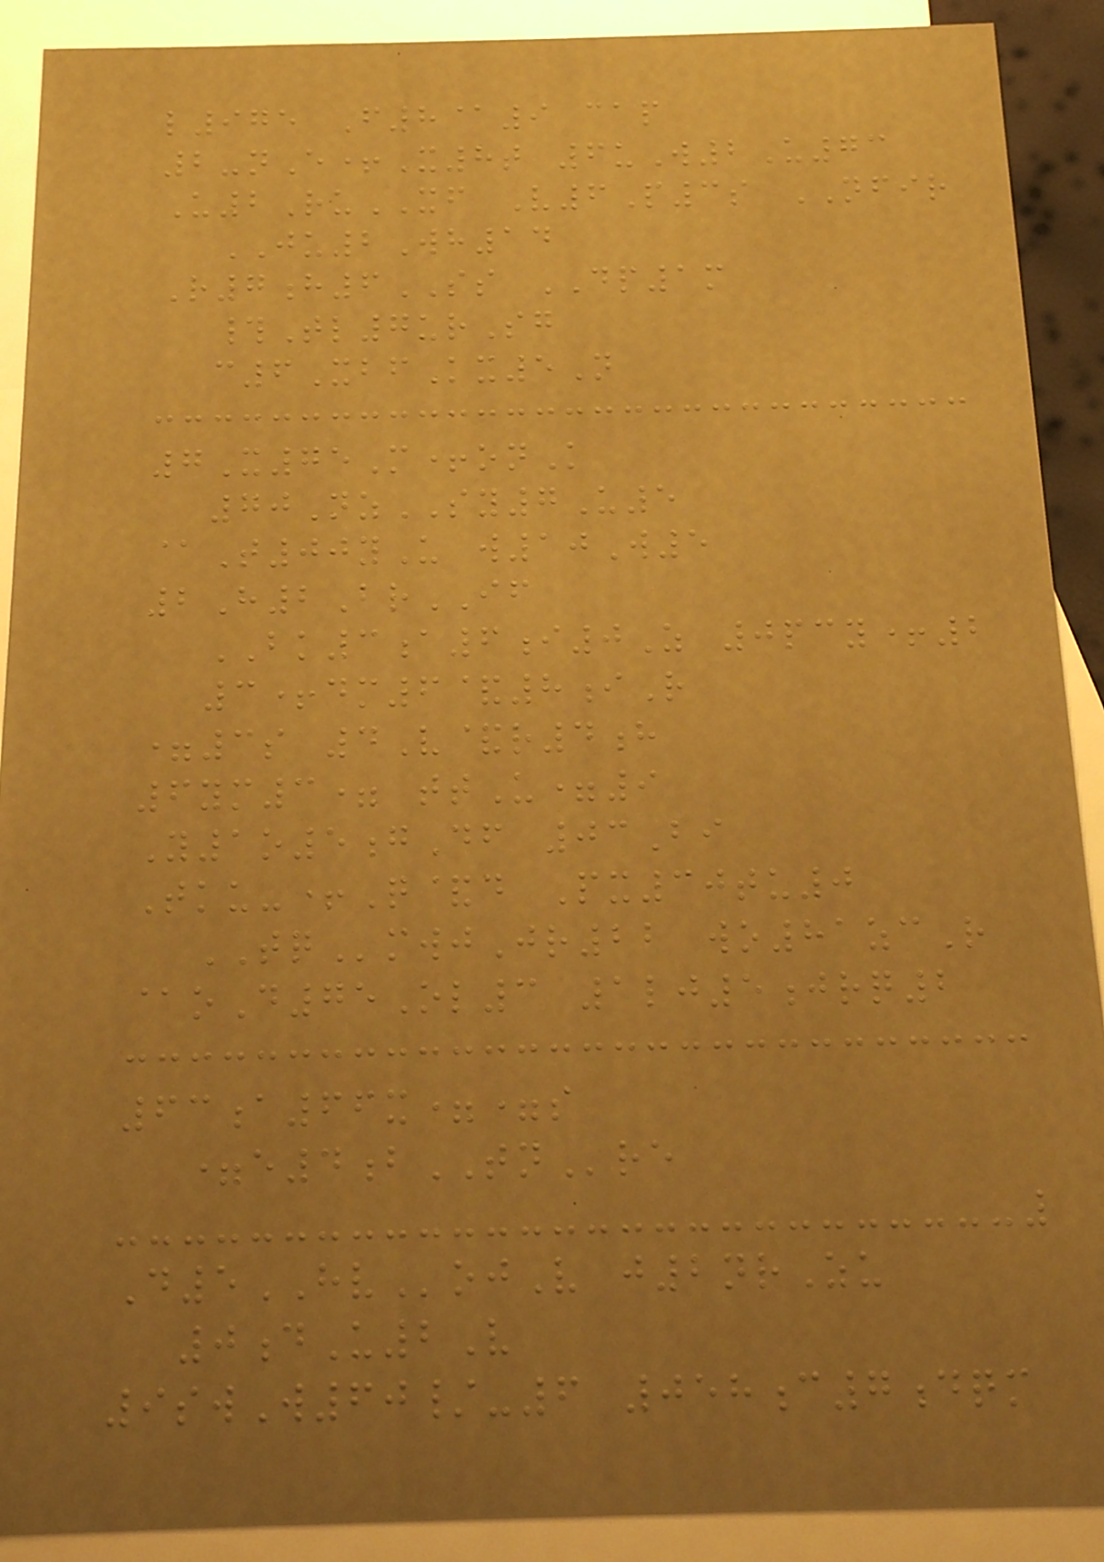l975 F8@9 cap
2-nE+X8t 6uW2U73
U2RuXF V6P3s NFIR
JU2Wh14
R7h6SS DP1m
#Tl7urSg
c6XbfKx5N
7X75M+onK
70NzSY7U5
@T00yU w10W5
2H2BrIF
BK3a6i0Z 0pcy+2
3+dm6&8iR
=3s 4V&r4h
6ym3= ttU=9
Y1o5gDf 03Bi
Tku-+Q&d Px30tu0
TQmwjJr22 wo81zcR
@oD75Ol3 1lj5jrq2
63a66x==s
=e4bTNre
D5HVojV j2nrZu
0dU2V
9swW60/-6 058c7dqm
